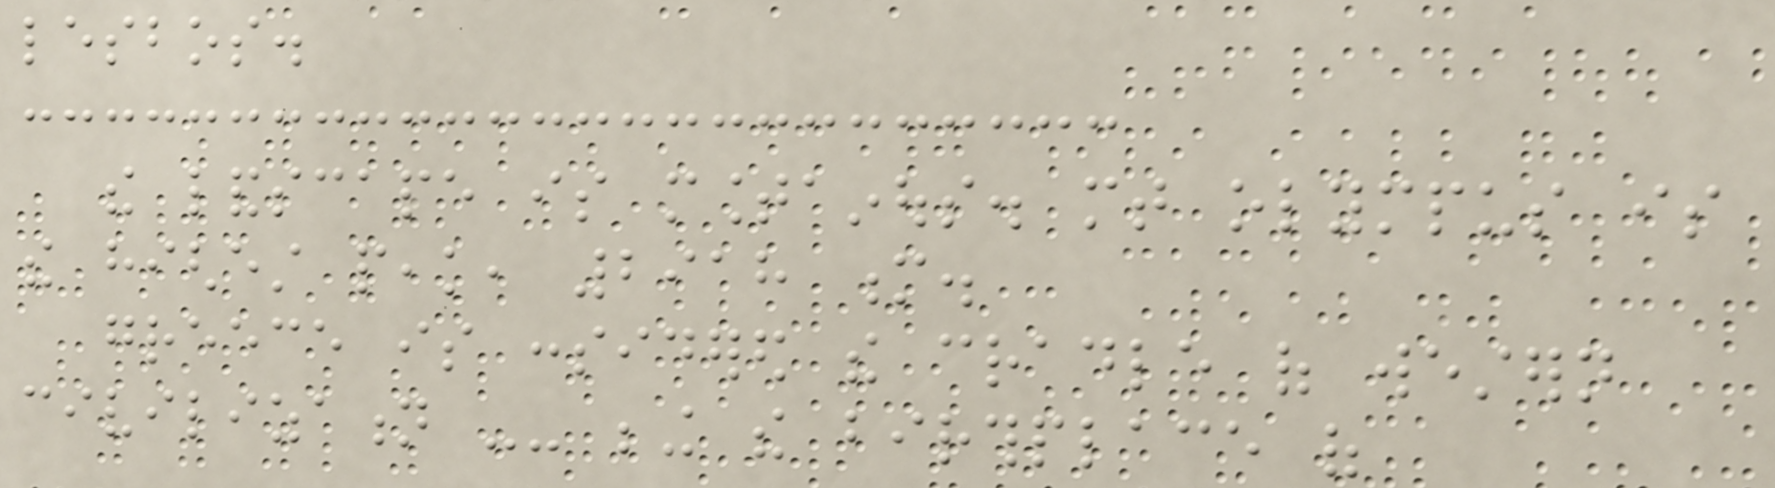lesbos.
the landscape is mountainous. mt olympus is
the highest peak, 2918 m.
greece is considered the cradle of western
civilization -- being the birthplace of
